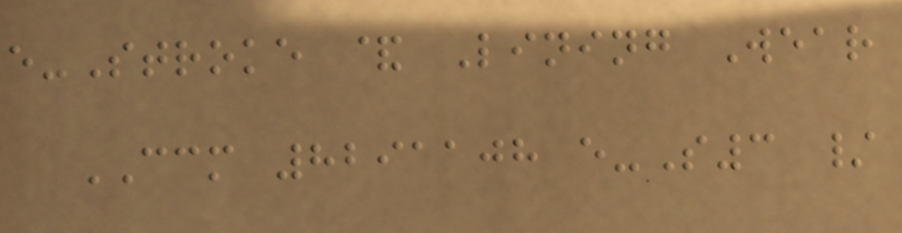e-Stroke & Lining Wear
CCM 8291108 e-S3 /
